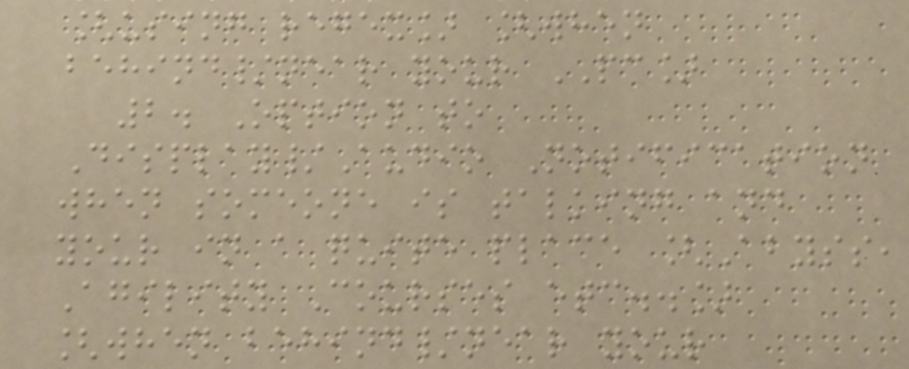[using regex] [when
behind/near your PC]
2. Option to
Display/Audio Notification
when someone is talking and
your in a quite place [Abyss,
Agility Courses etc..]
[when behind/near your
